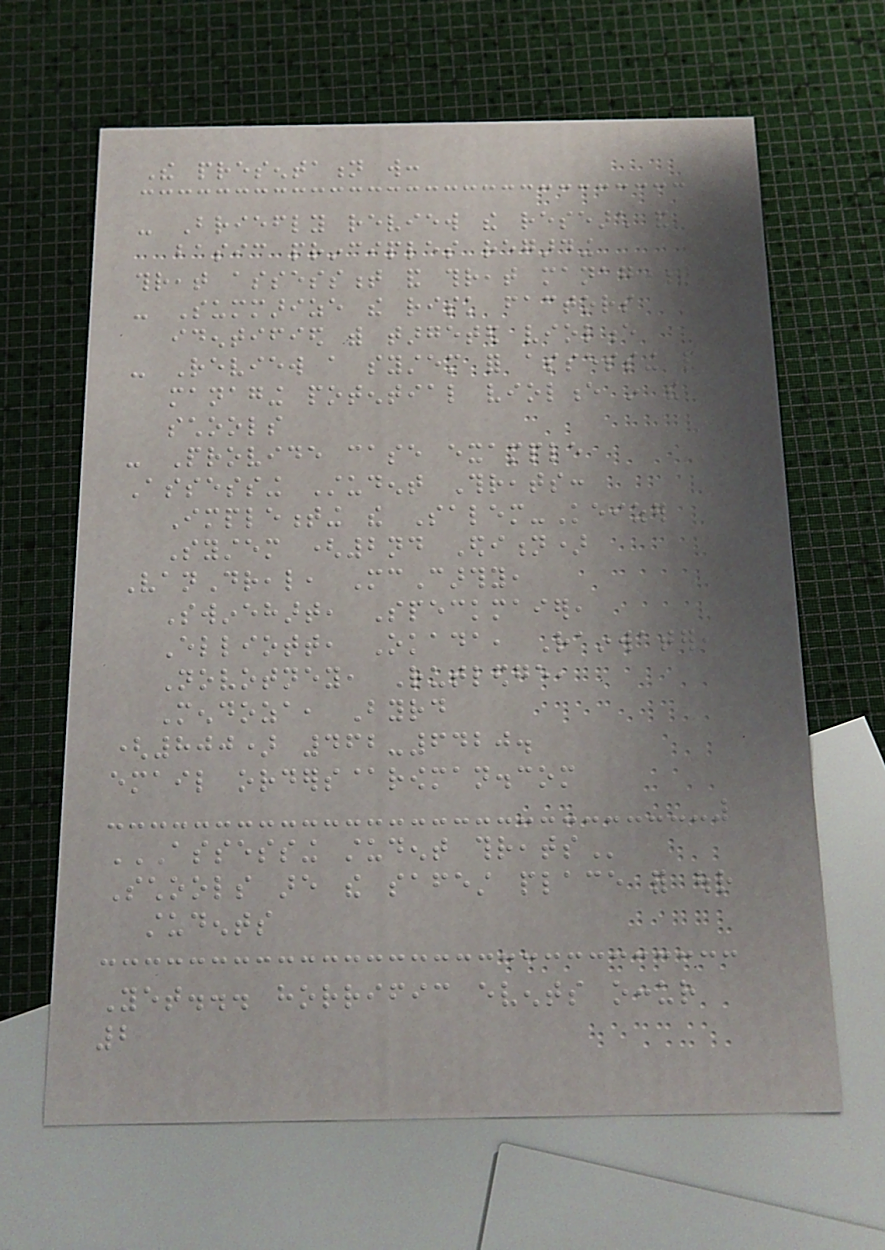The presentation will:
- Briefly review the research and
basic principles regarding
threat assessment and threat management
- Summarize the risk factors
identified with targeted violence
- Review a system for assessing and
managing potential violence in the
schools
- Provide case example
Assessing Student Threats:
Implementing the Salem-Keizer
System (2nd Edition)
VanDreal, McCarthy,
Swinehart, Speckmaier,
Elliott, Okada, Rainwater,
Novotney, Rutledge,
Mendoza, Byrd
(800) 462-6420.
email orders@rowman.com
ASSESSING STUDENT THREATS
Schools are the safest place for our
students
Yet... horrific events occur
2
